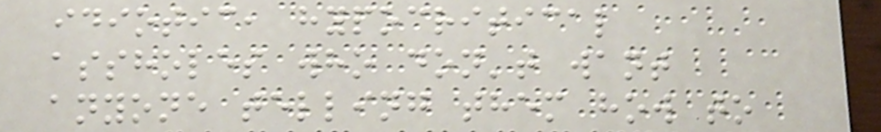idiotic, hypocritical
assholes who don't want
anyone telling them how to
